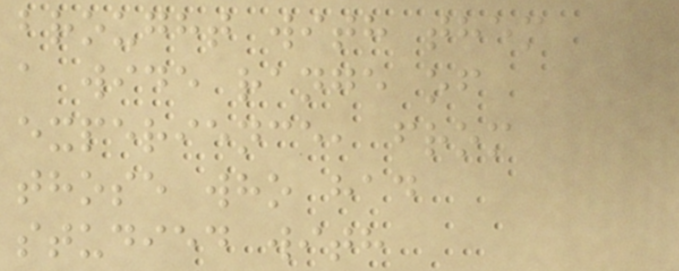brought with them
a wide range of
experience, from
those who had
studied with
